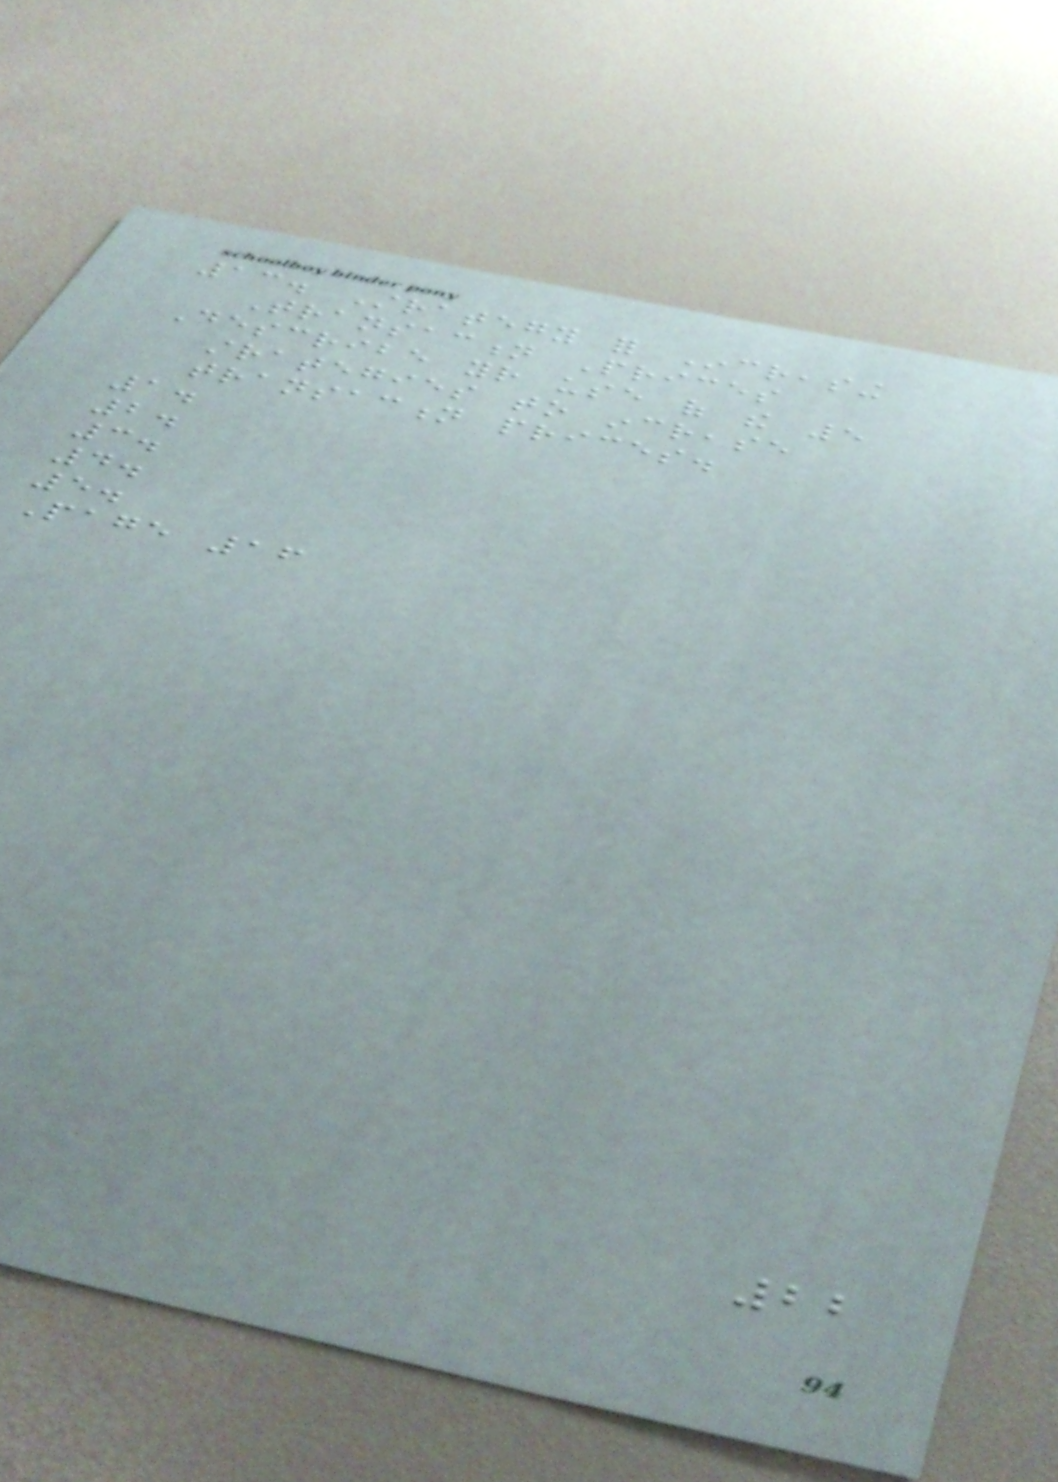13. Strategy for Increasing
Transaction Prices
Describe your use of the 5
strategies to increase
transaction prices.
1.
2.
3.
4.
5.
Page 16
22
